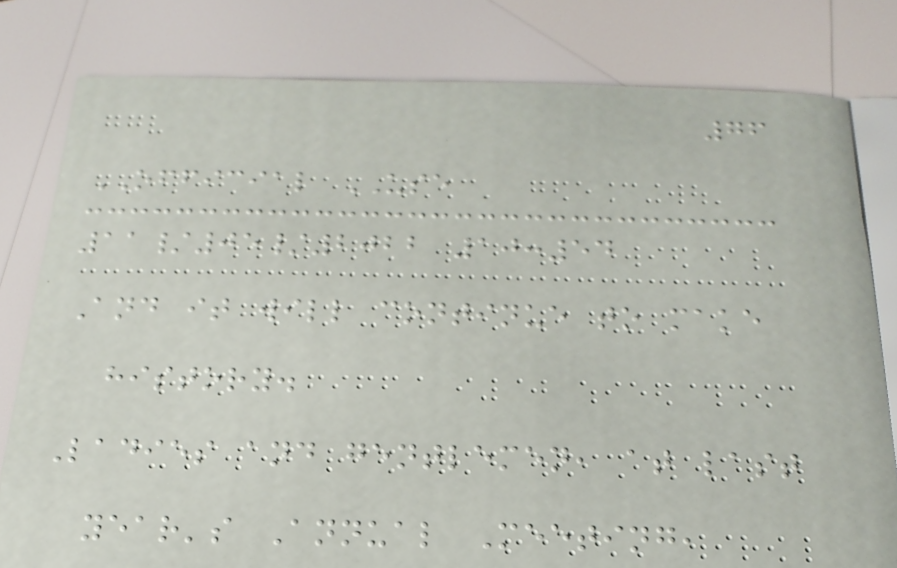76
OFFICIAL USE
11/05/2022 10:54
And it will continue to make
history.
Ladies and gentlemen, at last
year's Annual Meeting,
